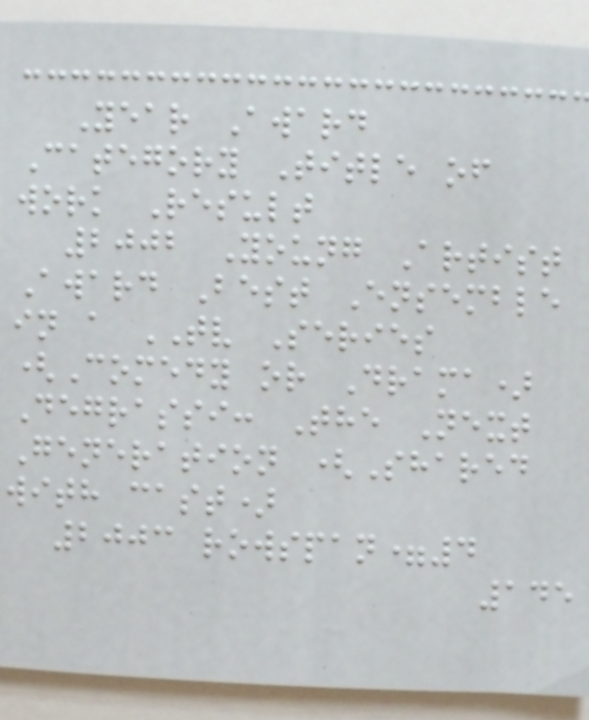Year Award
Category Title of
work Result
2002 Young Artist
Award Best Ensemble
in a TV Series
(Comedy or Drama)
Degrassi: The Next
Generation (Shared
with cast)
2003 rowspan=4
145
